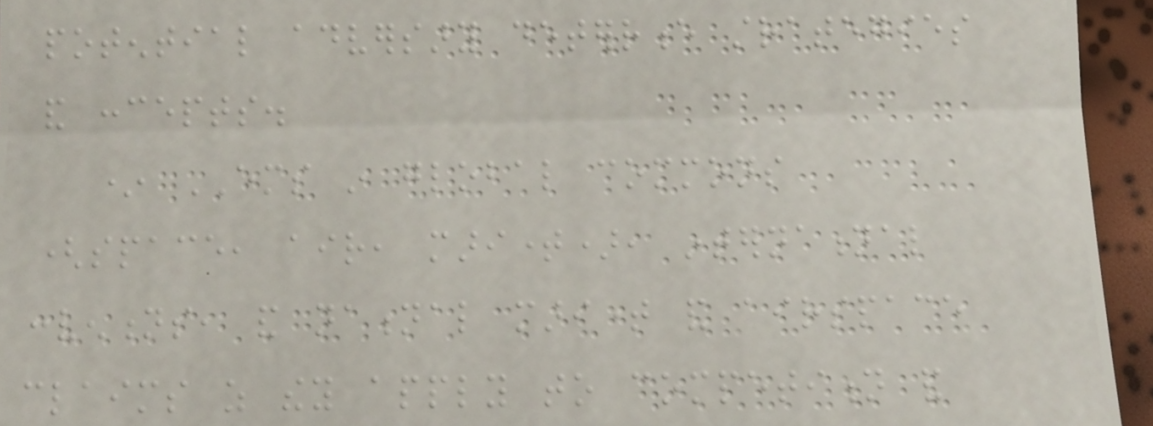potential adversary deterrence strategies
and concepts.
* EMS in global commons
(space, air, maritime), international
conventions, and national maritime and airspace
claims as they apply to competition and
